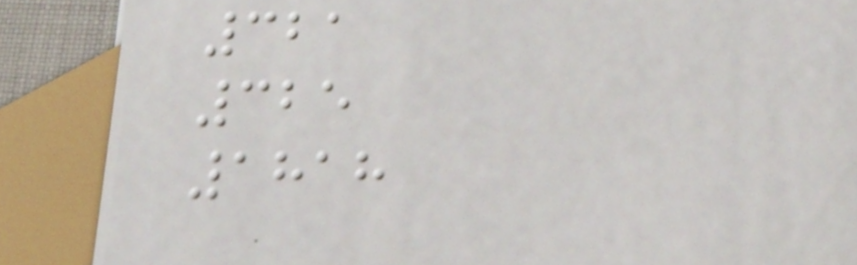321
325
1818
